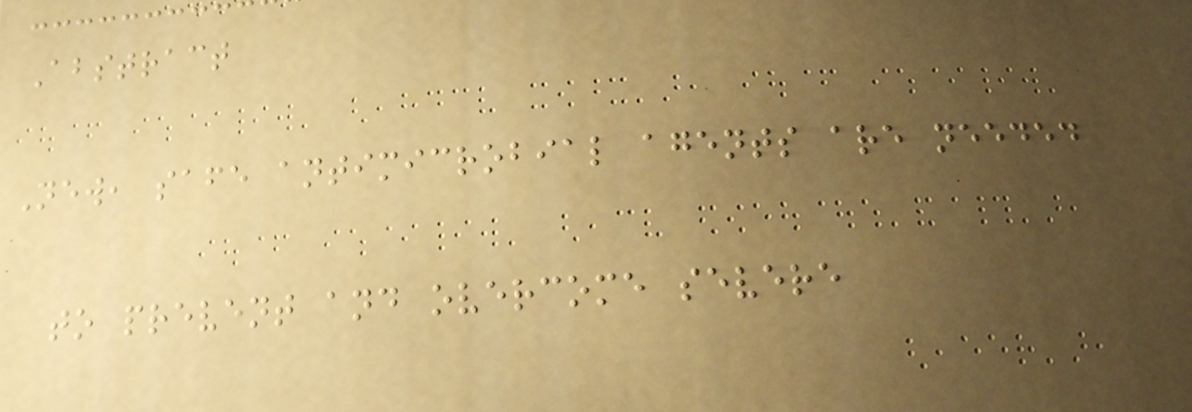Abstract
New, safe antimicrobial agents are needed
to prevent and overcome severe
